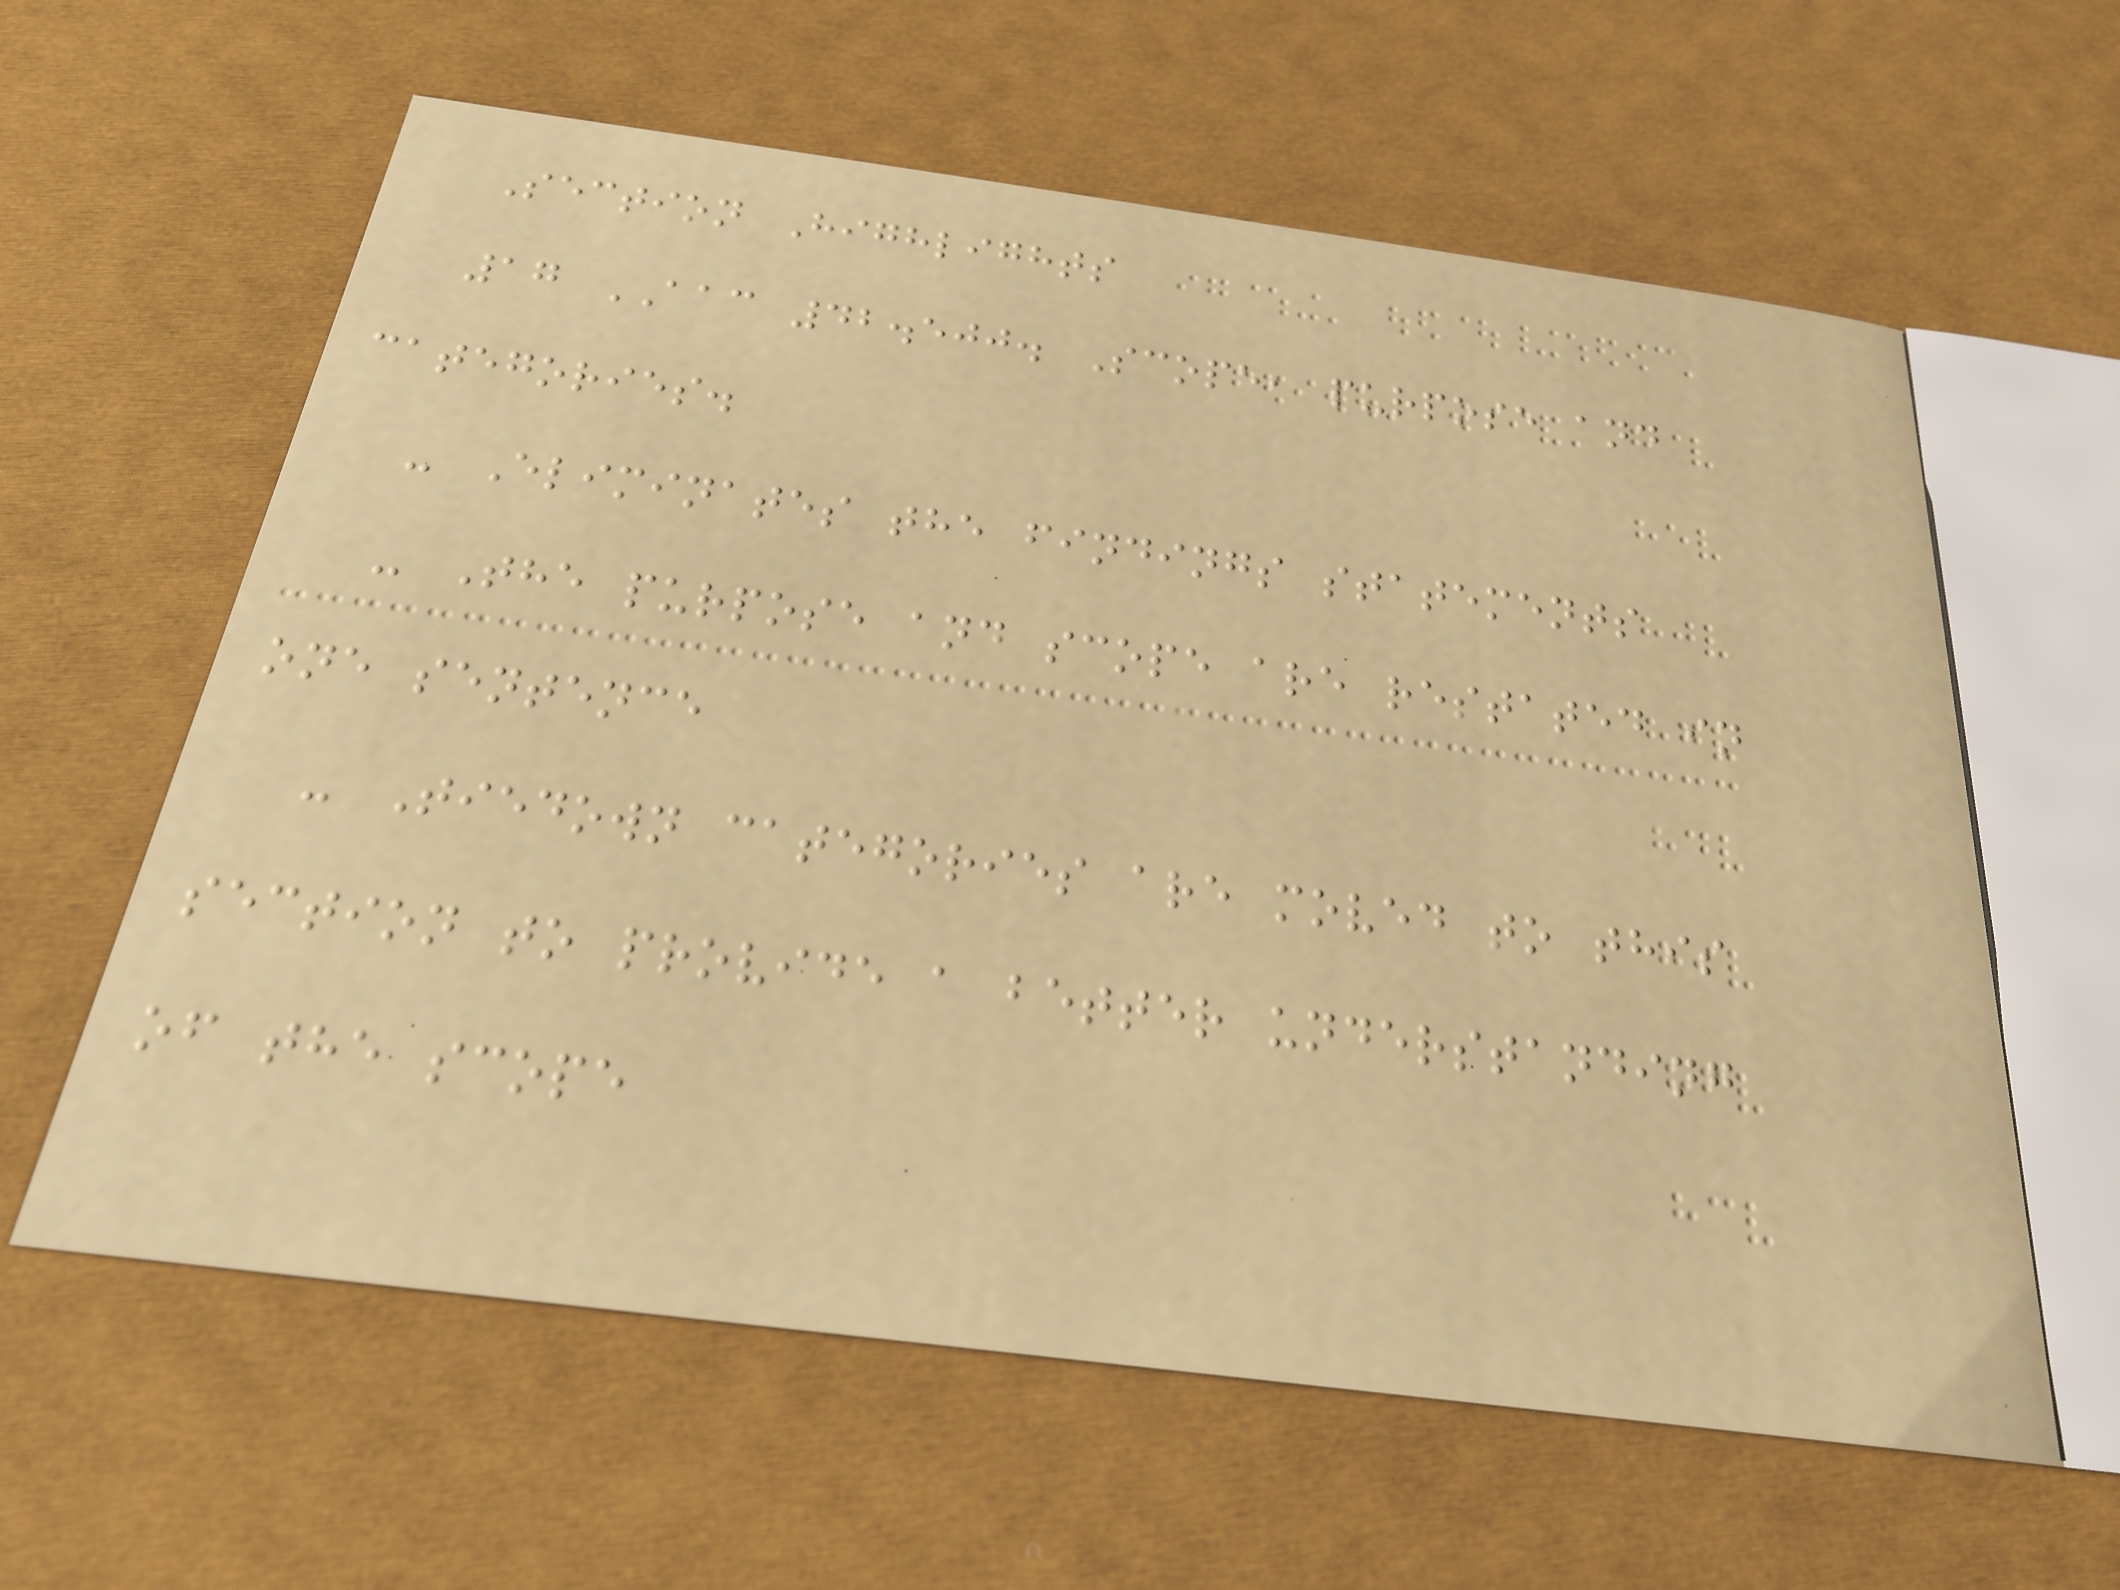Section Highlights
17 AAC 42.500. Scope, purpose and
categories.
- Eliminates the findings statements
- The purpose and scope are restated in
one sentence
- Tiedown categories are moved to this
section to provide a better understanding
of the scope
